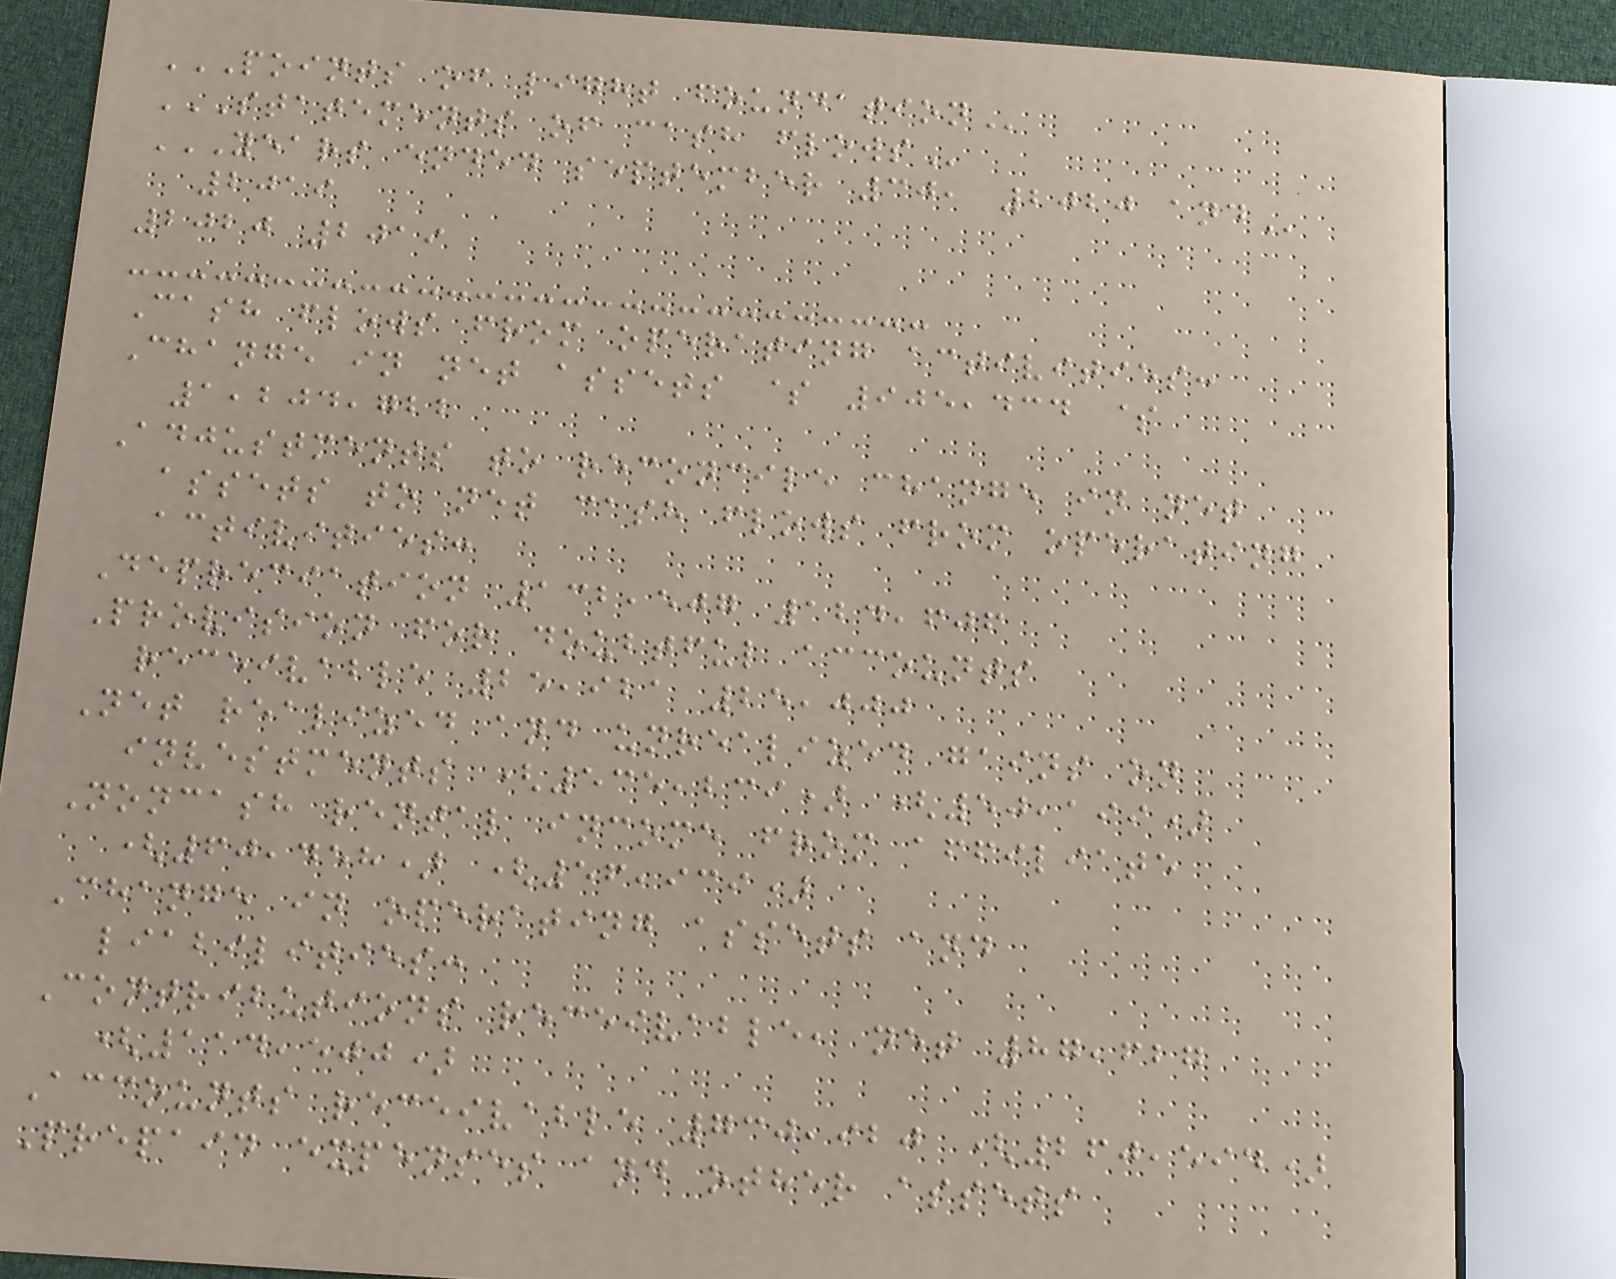POINTS OF LIGHT FOUNDATION
STATEMENTS OF CASH FLOWS
YEARS ENDED SEPTEMBER 30, 2020 AND
2019
2020 2019
Cash flows from operating activities:
Change in net assets $ 905,434 $
1,204,722
Adjustments to reconcile change in net
assets to net cash flows from operating
activities:
Depreciation 132,507 124,606
Provision for doubtful accounts
receivable 25,921 25,000
Net realized and unrealized gains on
investments (535,239) (50,199)
Noncash rental income from affiliate
(60,458) (56,939)
Change in operating assets and
liabilities:
Contributions receivable, net 87,627
(114,500)
Accounts receivable 730,920 (260,594)
Prepaid expenses and other assets
